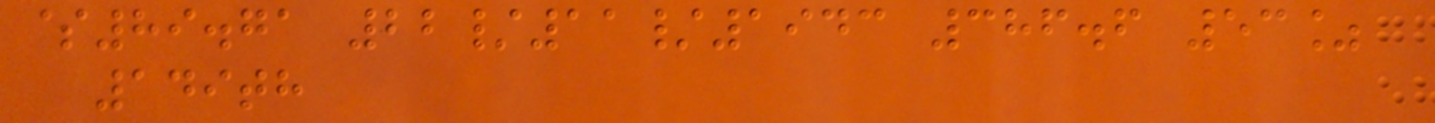$89.71 22/11/1943 386.6 53%
149th
